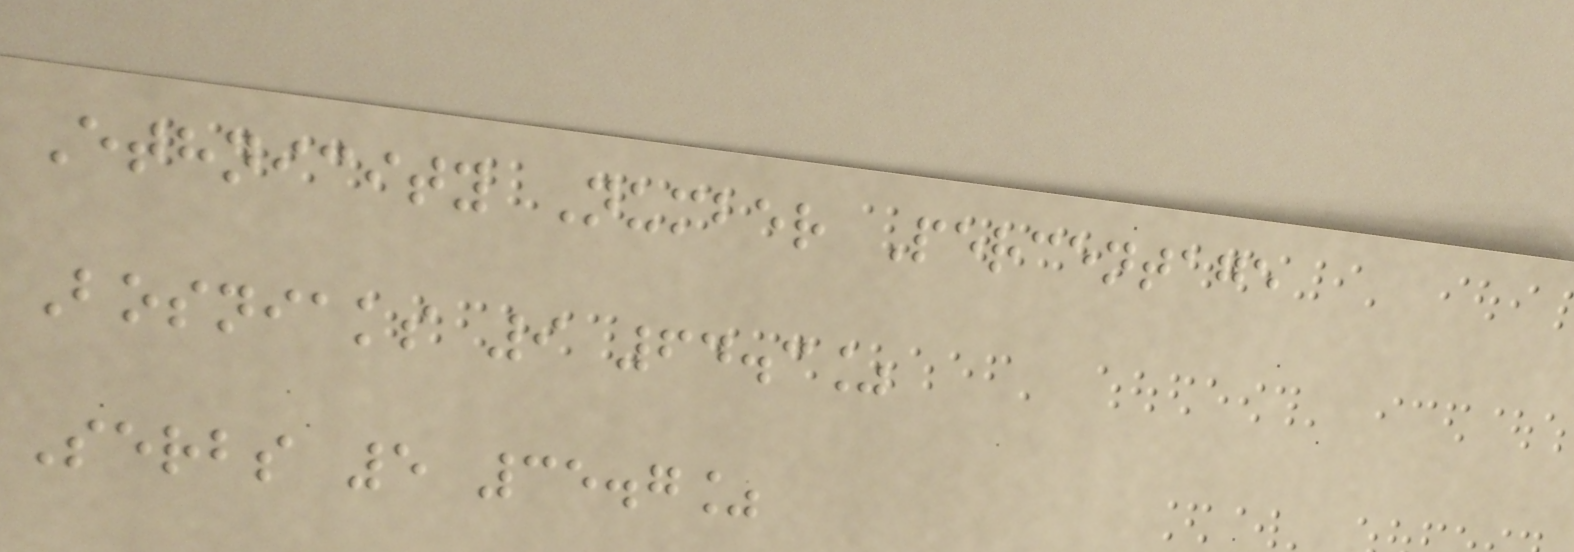Ethnicity Number Percentage
Bosniaks 9 64.3%
Serbs 5 35.7%
